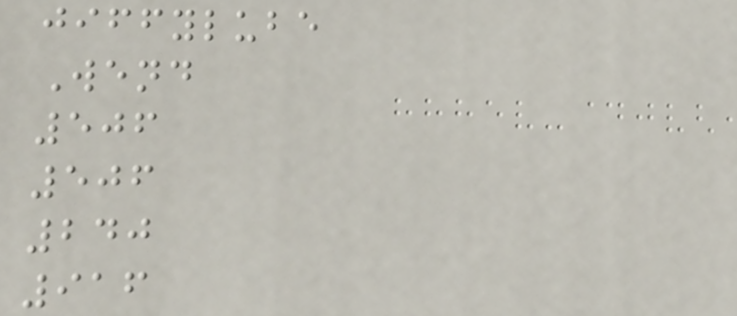jiffylube
Wend
506
506
240
916
